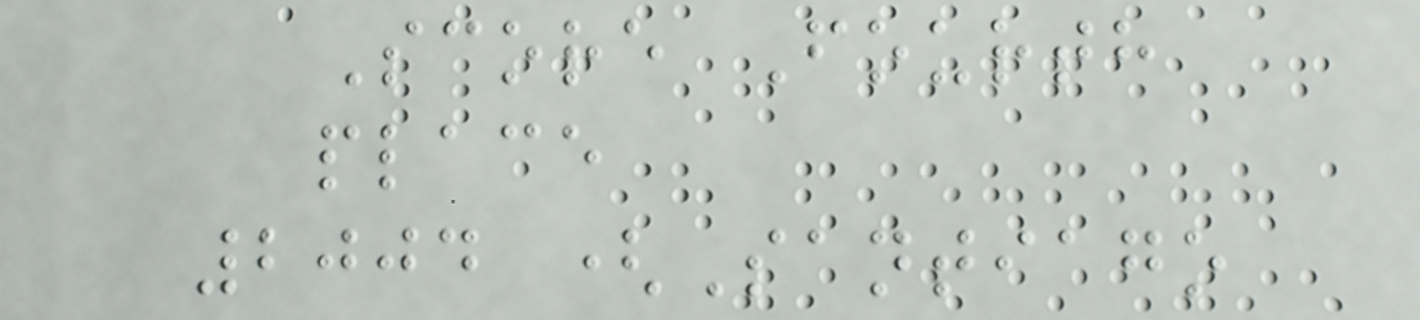Score Fourth
place
2004 (Santiago
